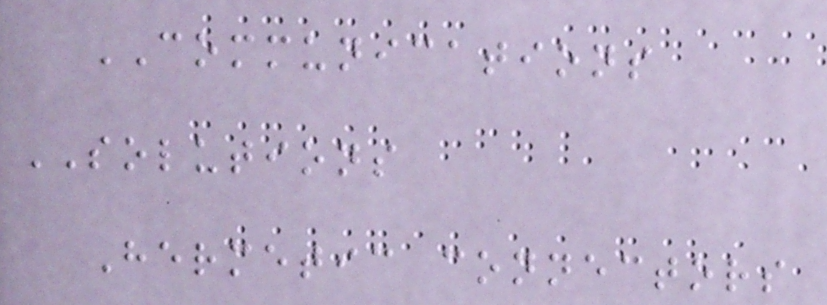COMMUNICATIONS
SOLUTIONS
Hermetic connectors
